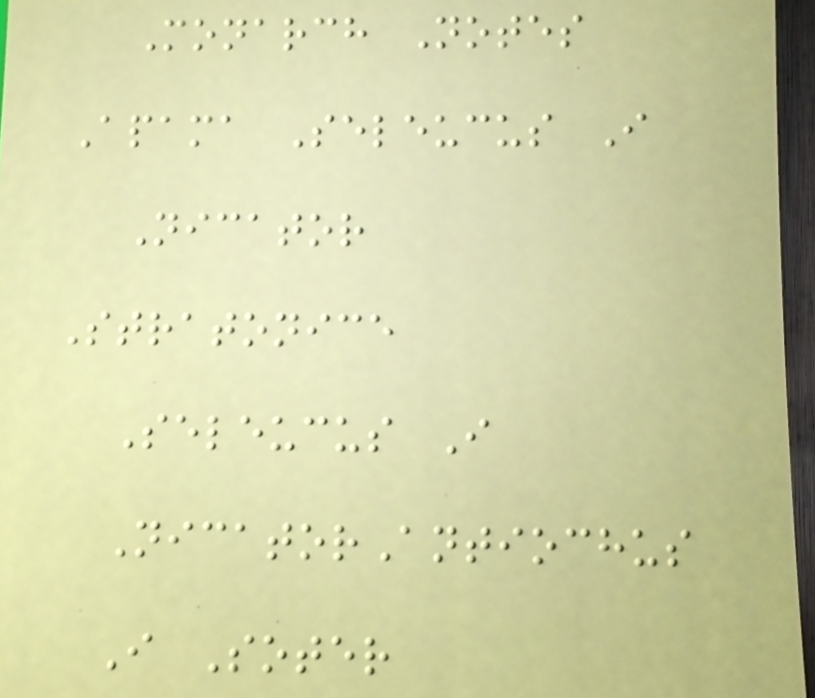Monarch Notes
Apama Seleucus I
Nicator
Stratonice
Seleucus I
NicatorAntiochus
I Soter
